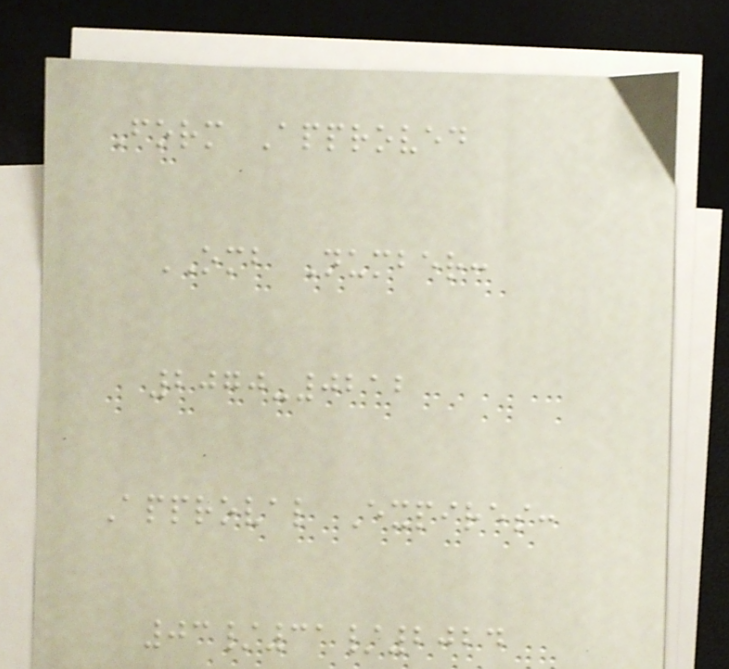Form Approved
OMB Number:
2070-0212
Approval Expires:
03/31/2024
